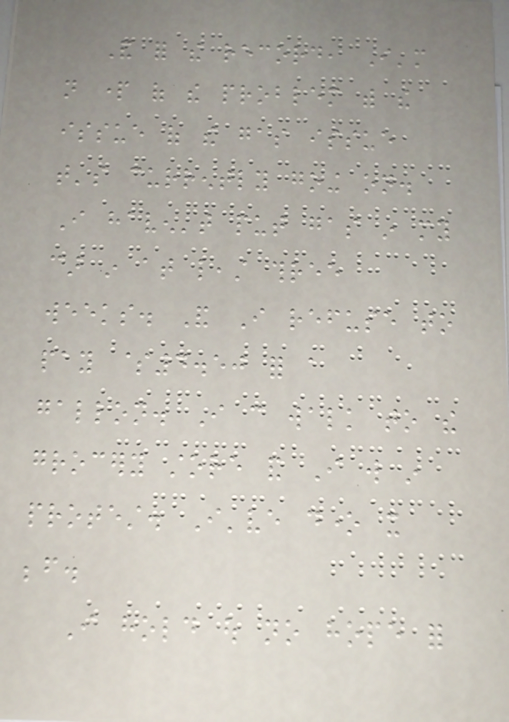And for the record, I'm
not part of the problem with the
issue of the gas issue
that's currently going on.
I haven't put gas in my
car in at least three
weeks. And I refuse to
pay $4.50 for a
gallon. I can walk to the
grocery store and I will in
protest. I've done it
before.
I hold out no hope for
